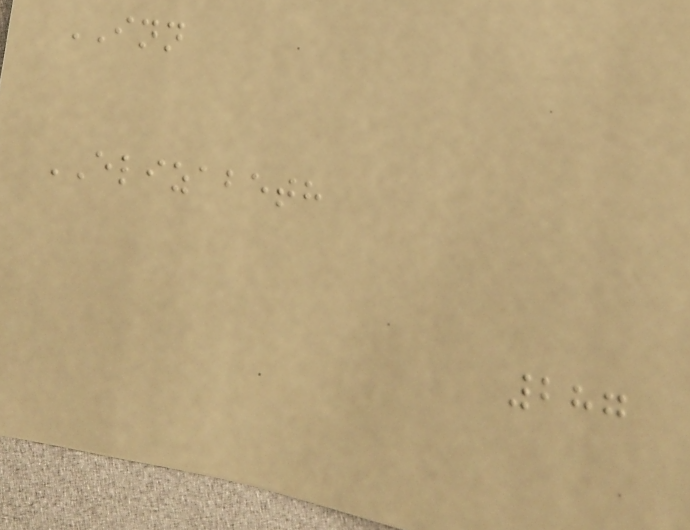INN
ELIZABETH
287
